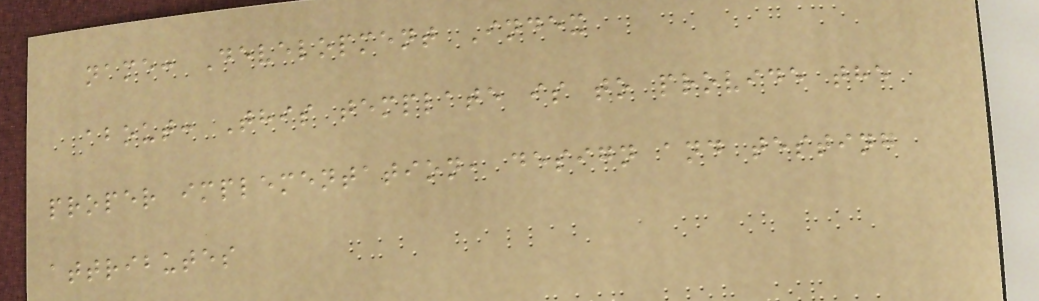name: Development Index
about: This template is to provide the
proper implementation, design and testing
attributes
